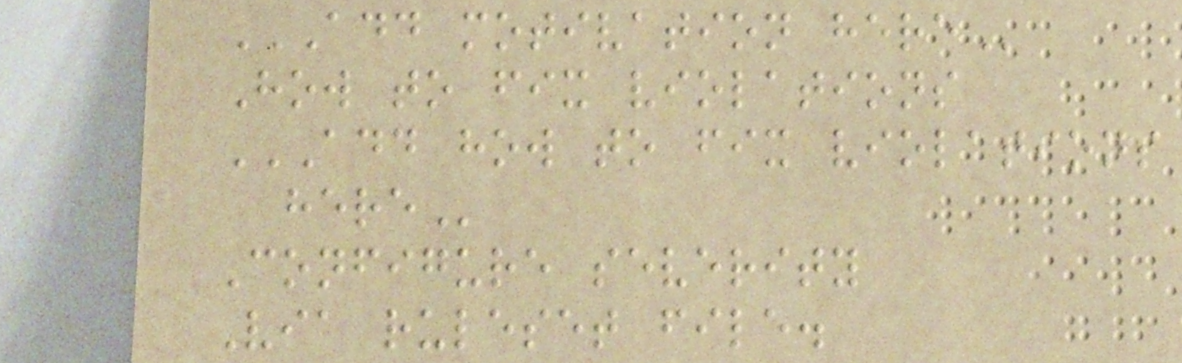ADD MOTIVATION HERE
How to fix violations
ADD HOW TO FIX VIOLATIONS
HERE
Configure severity
Via ruleset file.
